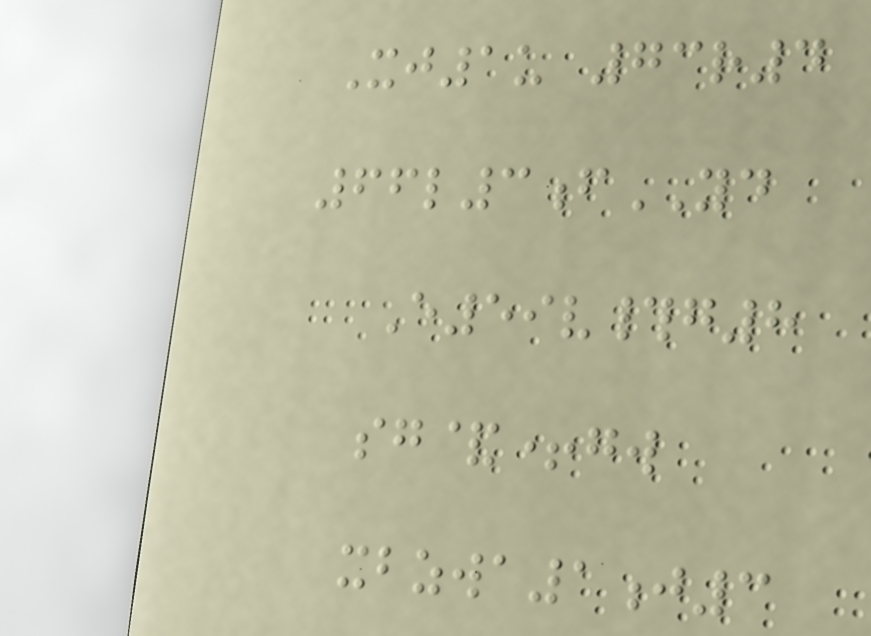Xj1u 73r4
66l3fYD
E59v#g8
sg&+gw
xbzwa1j3
